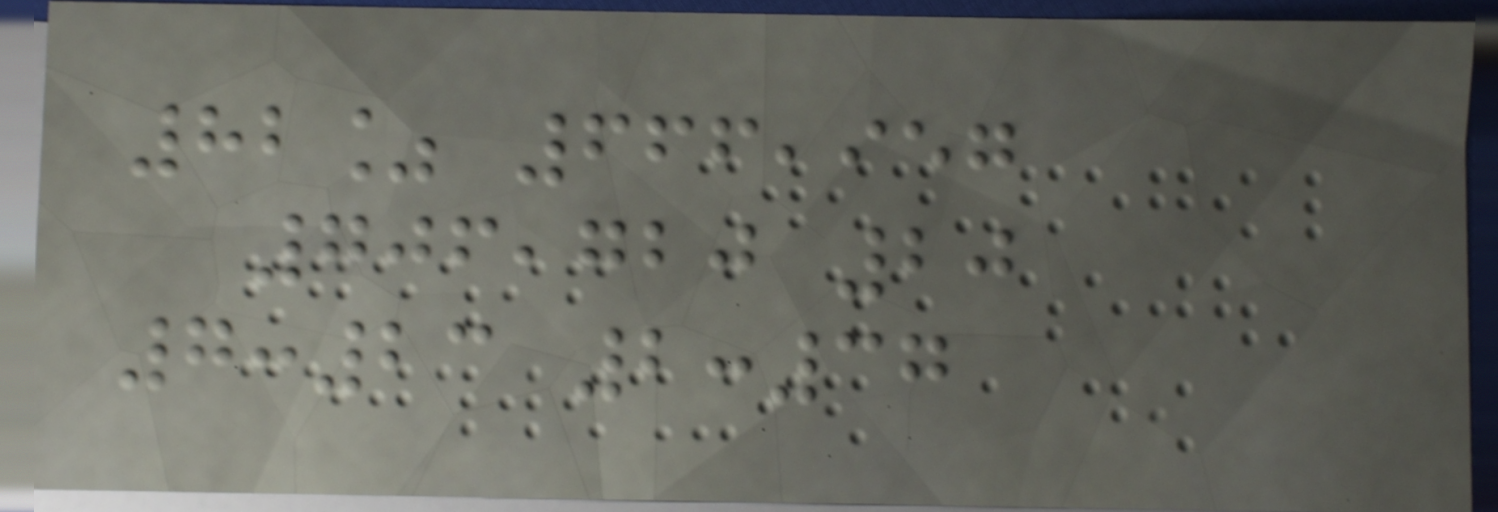82% 666,957
706,720 20
7:23 2:37
